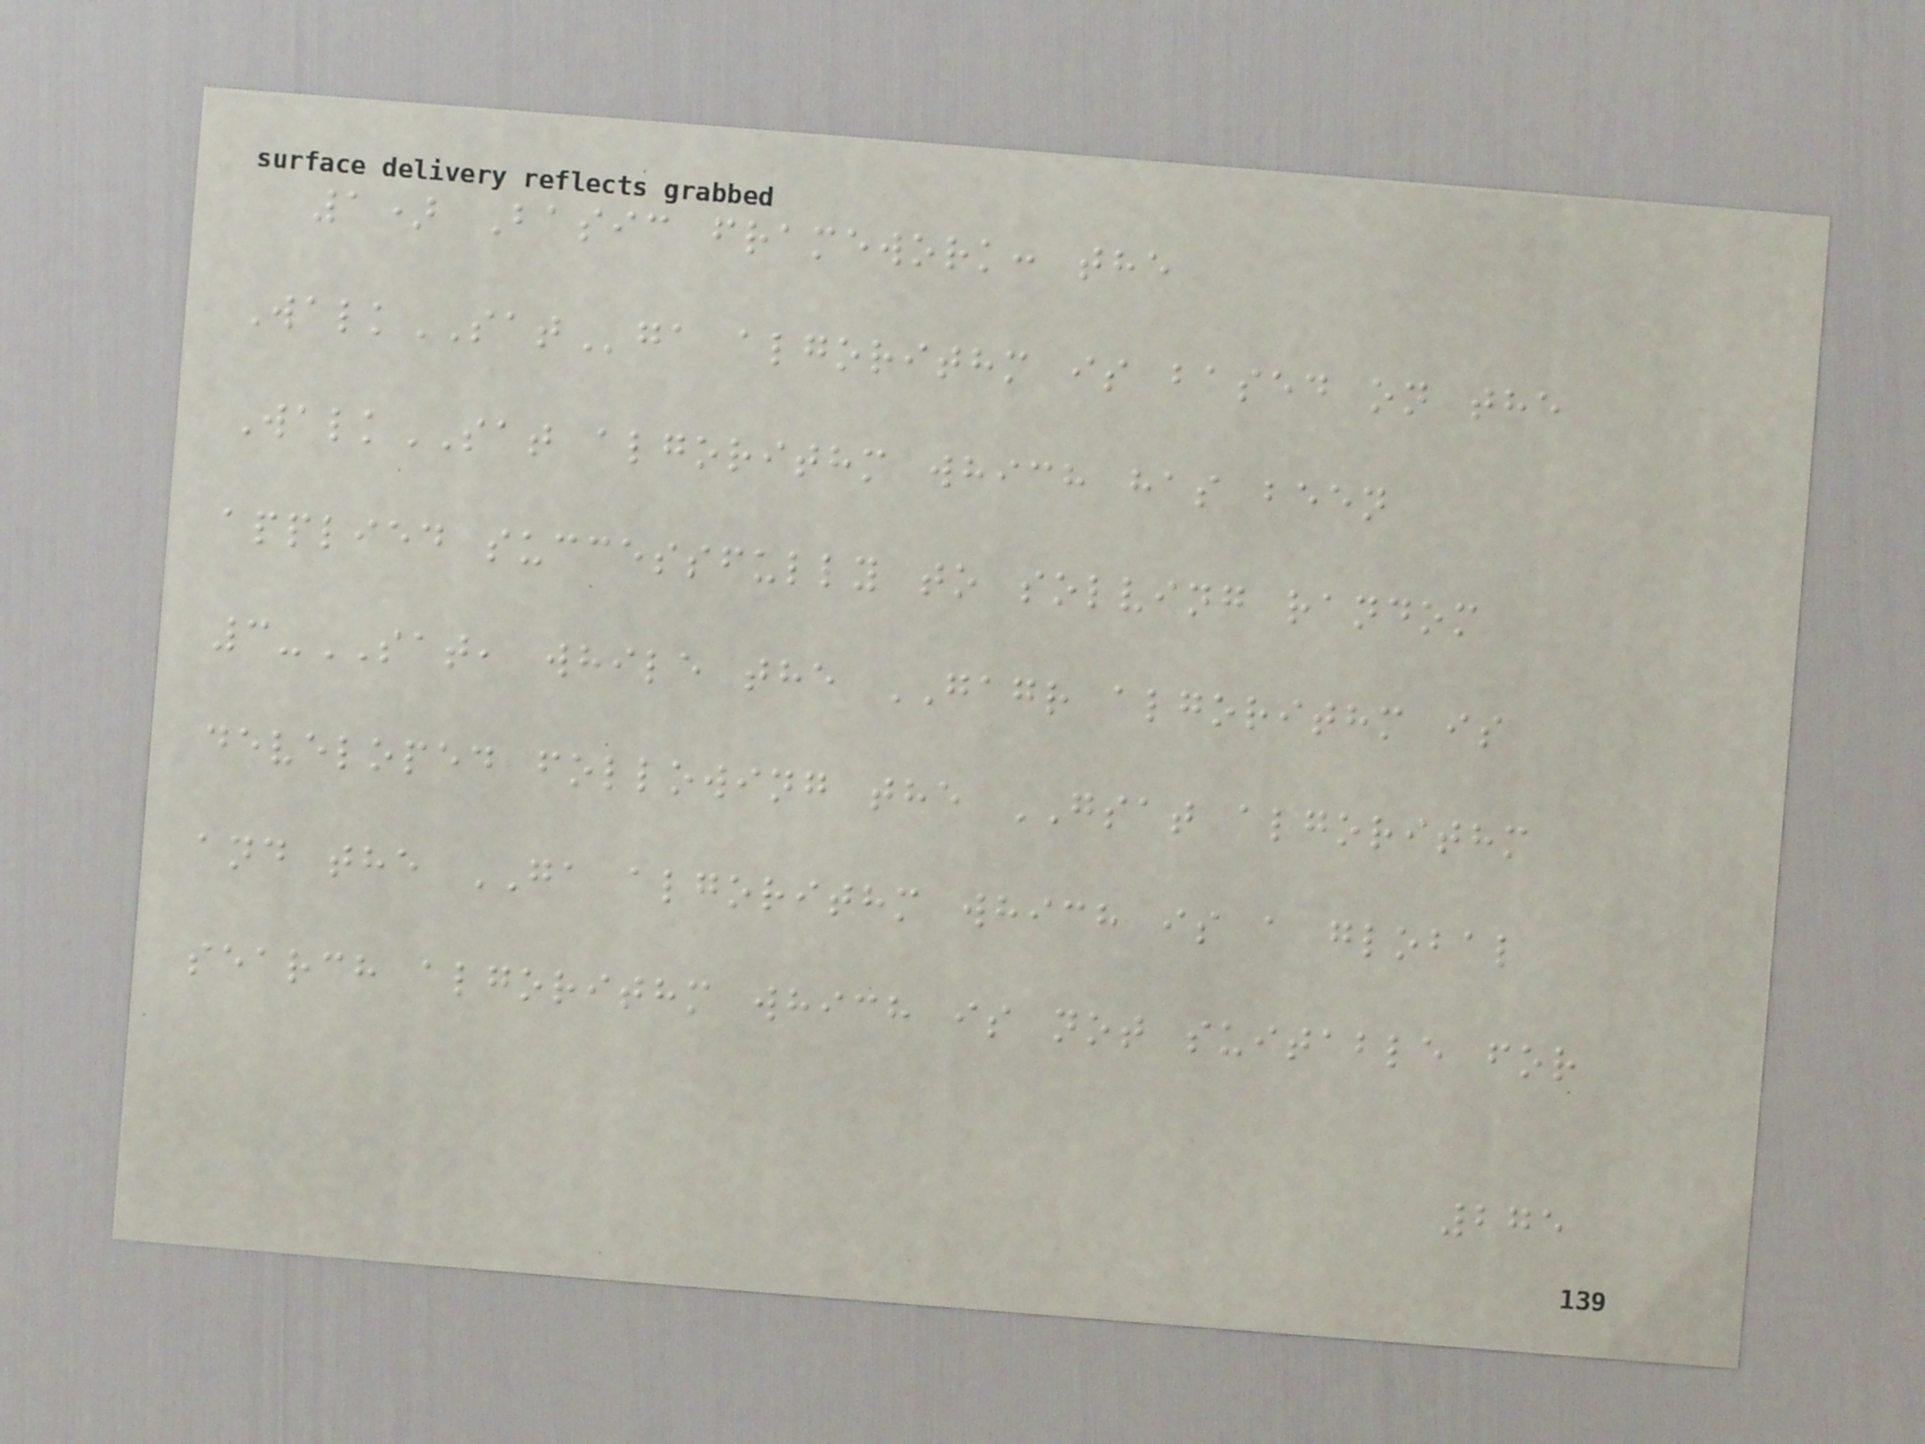1) Basic framework: the
WalkSATga algorithm is based on the
WalkSAT algorithm which has been
applied successfully to solving random
3-SAT, while the GAGR algorithm is
developed following the GSAT algorithm
and the GA algorithm which is a global
search algorithm which is not suitable for
275
